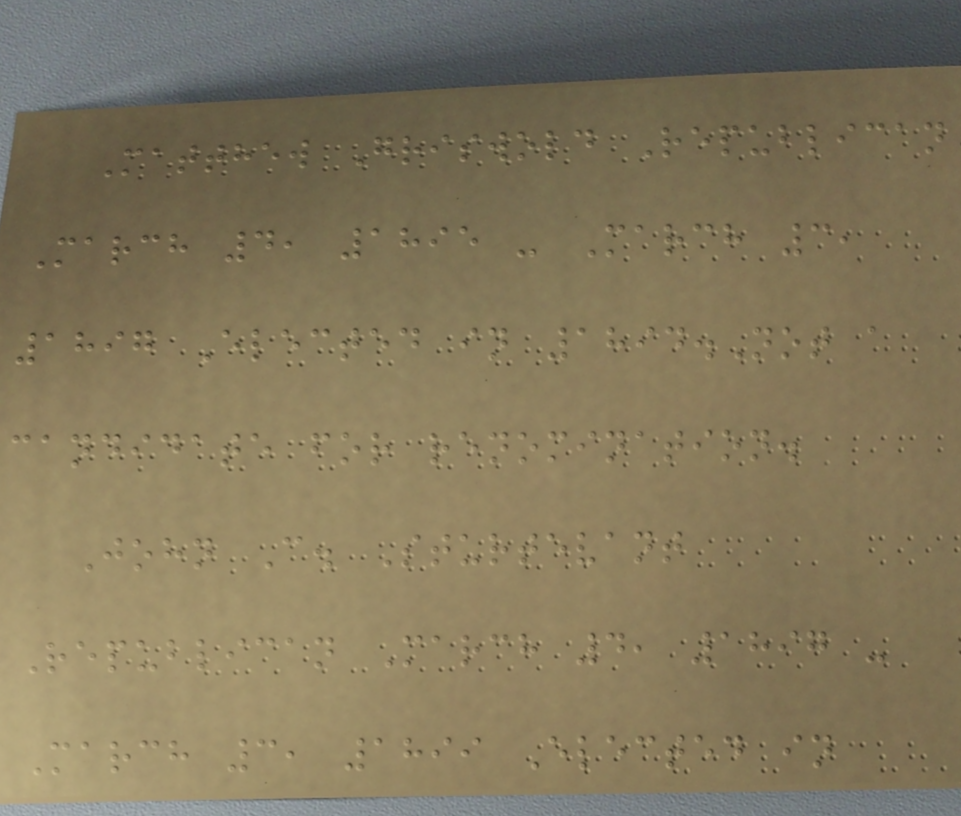Matthew Griswold Republican
March 4, 1895 - March 3,
1897 Elected in 1894.Not a
candidate for renomination.
John C. Sturtevant
Republican March 4, 1897 -
March 3, 1899 Elected in
